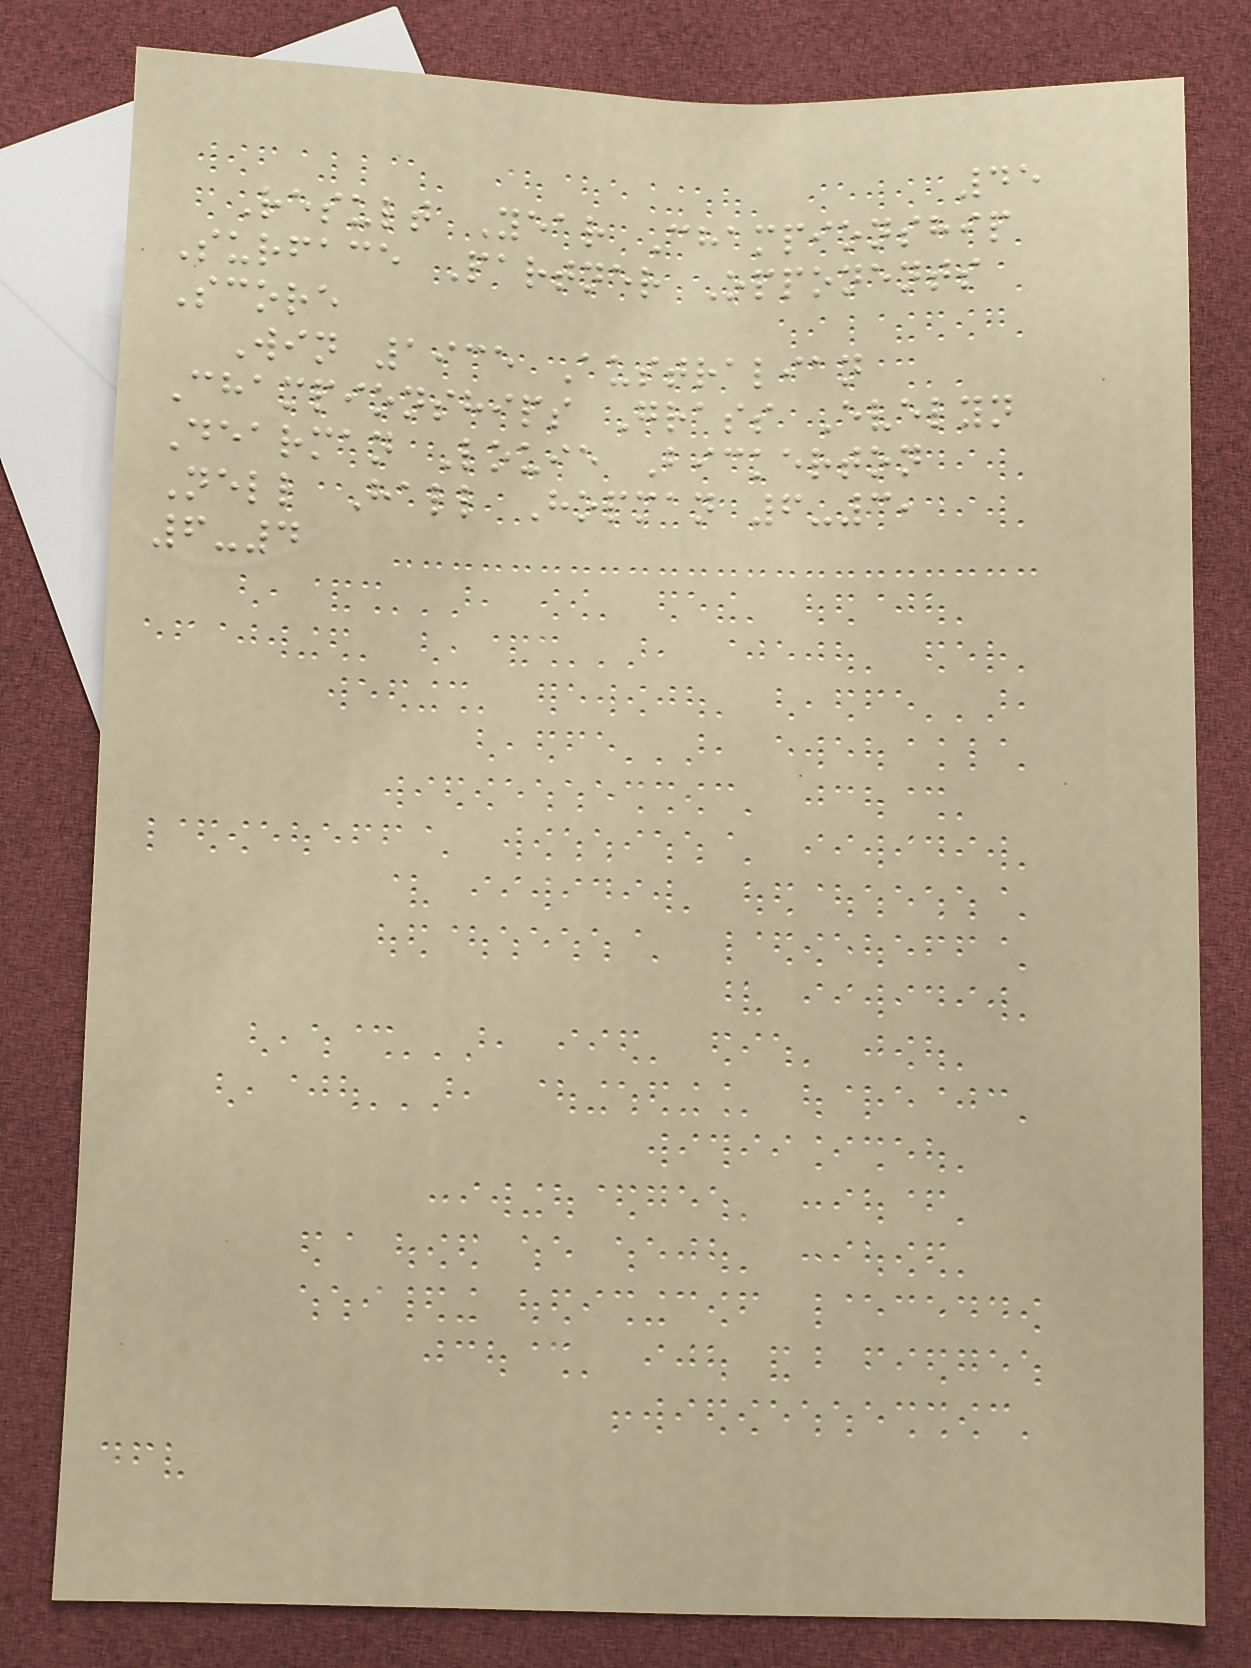45
Result Year Championship
Surface Partner Opponents
Score
Win 1935 Australian
Championships Grass Evelyn
Dearman Louie Bickerton
Nell Hall Hopman 6-3,
6-4
